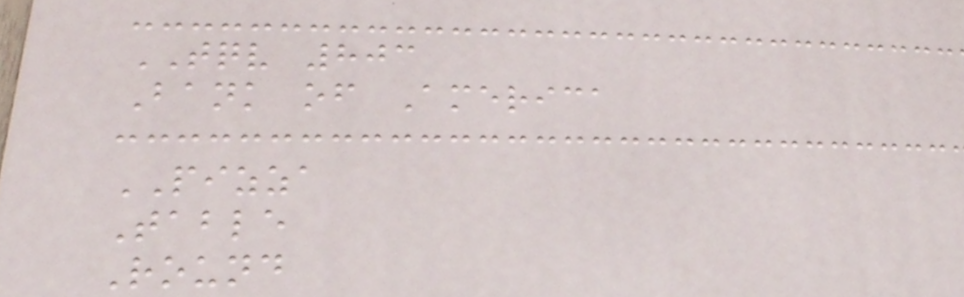TQV 803
Bank of America
PIZZA
Table
Round
